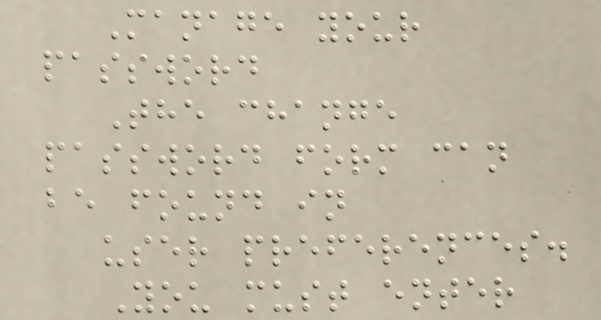Manage your
password
The change
password form can
be found in
user preferences.
You must enter
